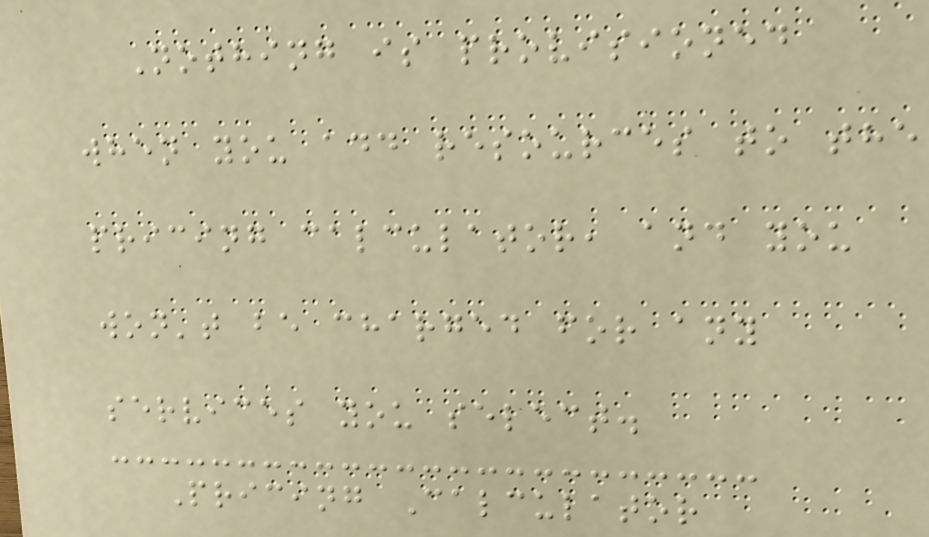Nothing is provisioned
when you add resources to the
pricing calculator, and you
won't be charged for any
services you select.
Pricing Calculator
